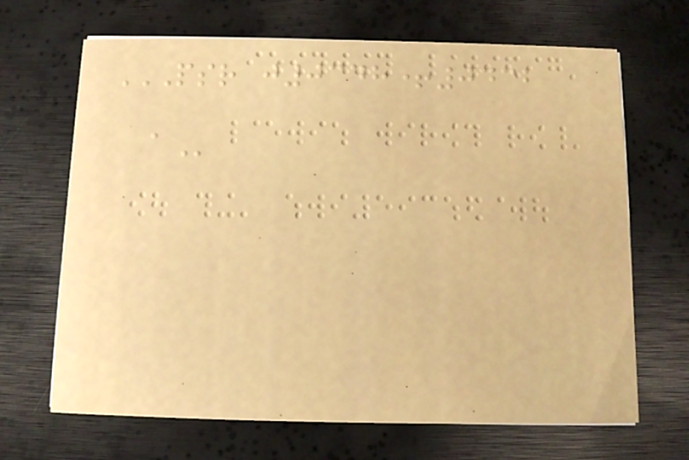PSR J0348+0432
A
